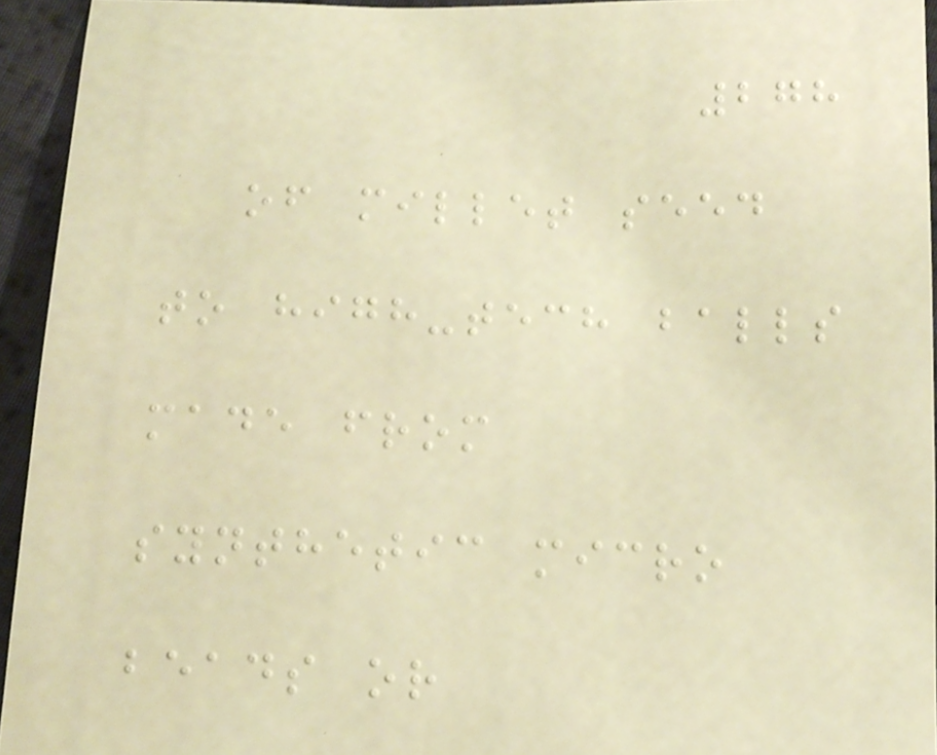278
of millet seed
to high-tech balls
made from
synthetic micro
beads or
